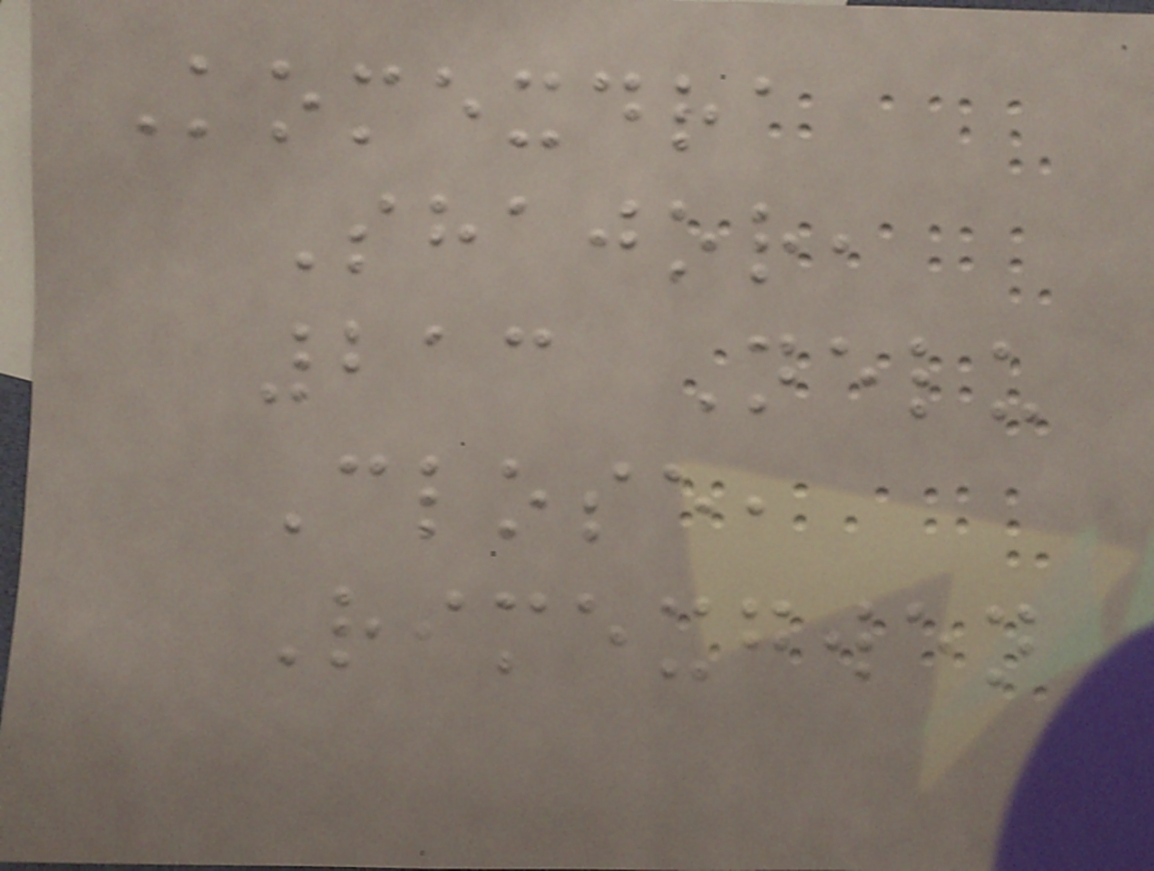Komexdra
Shajor,
213 Nelu
Close,
Rimexgwen
